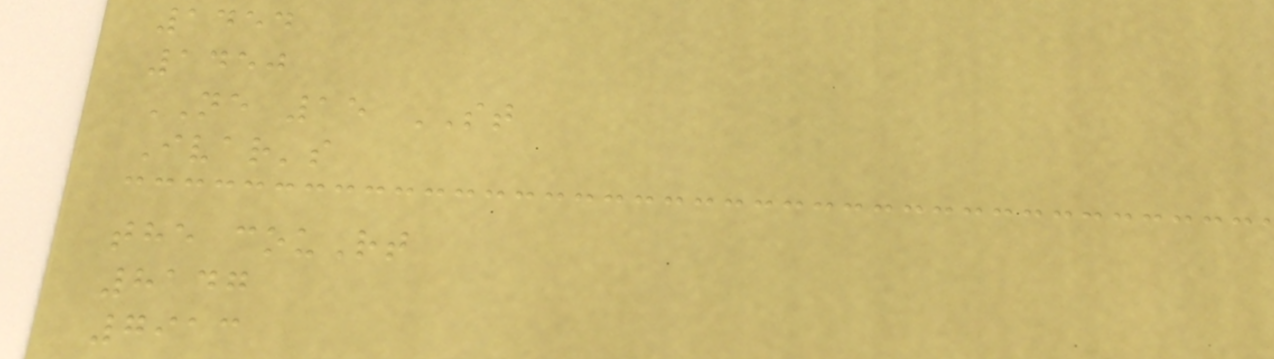1454
1450
NE 15 ST
Ivar's
the couRt
8147
7913
